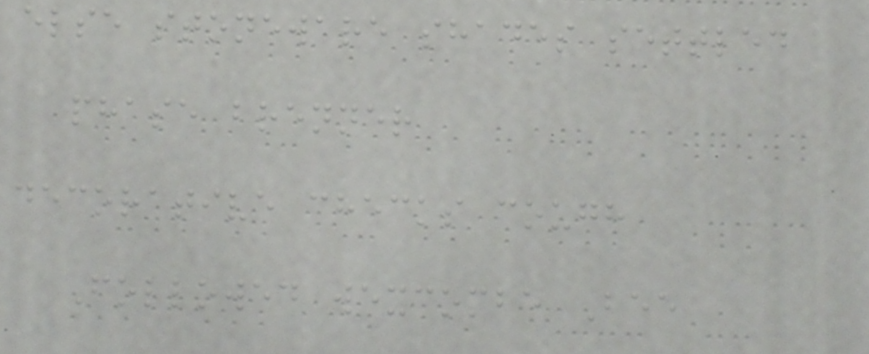else stoneware shades settled
phase brenner
decorative checks cough
Followed wexcombe Bee
